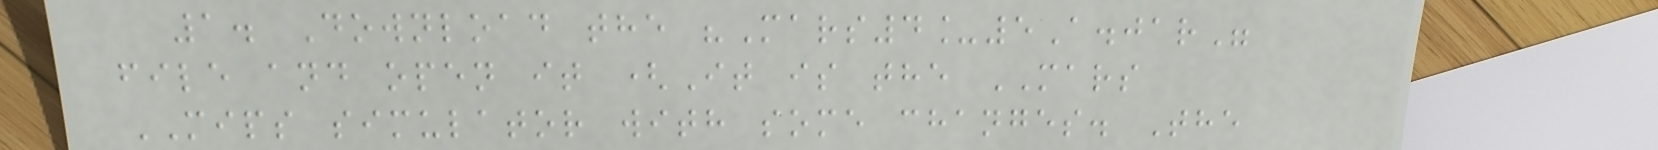1. Download the "Mars4_5A.jar"
file and open it (It is the MARS
MIPS simulator with some changes. The
